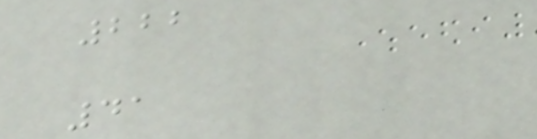222
41
